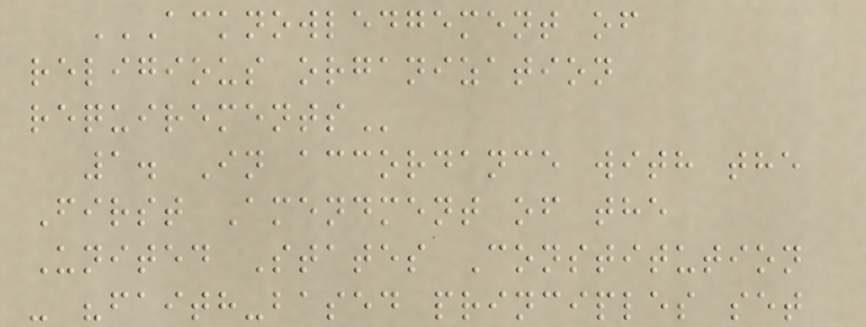ACKNOWLEDGEMENT OF
RELIGIOUS ORGANIZATION
REQUIREMENTS
1. In accordance with the
First Amendment of the
United States Constitution
- "faith-based principles set
